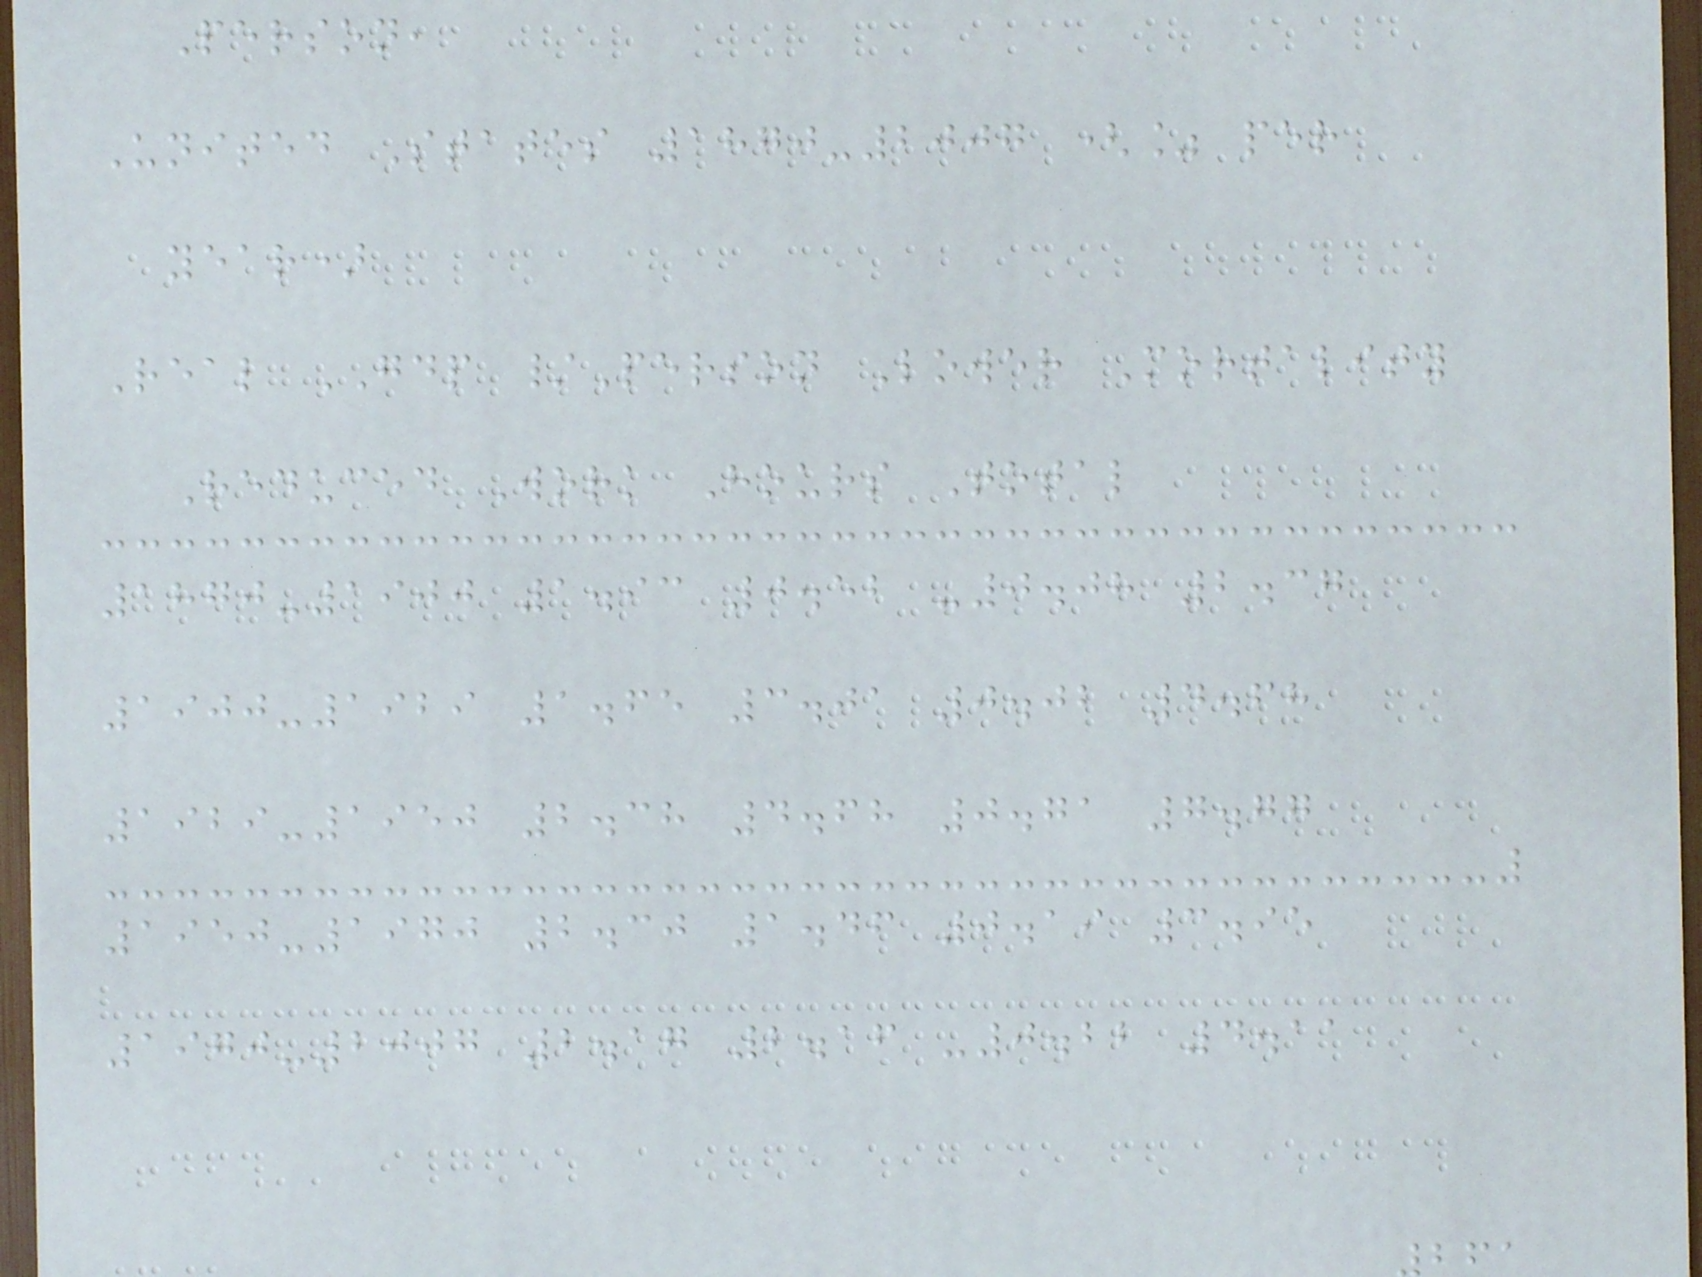Person,
United States 1870-2007 (% per
year)
Real GDP /Person Lower Mortality
Reduced Work Hours Total
1870-1900 1.93 0.52 -0.08 2.37
1900-1929 1.65 3.01 0.02 4.68
1929-1950 2.38 4.68 0.71 7.77
1950-1970 2.30 1.46 0.19 3.95
1970-2007 2.17 2.16 -0.22 4.11
